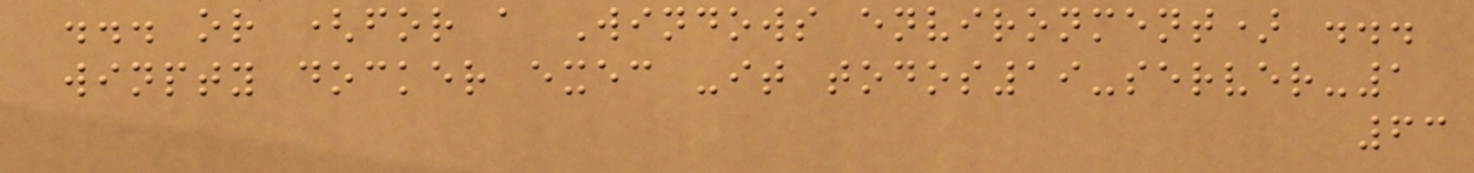... or (for a Windows environment) ...
winpty docker exec -it todos19-server-1
63
